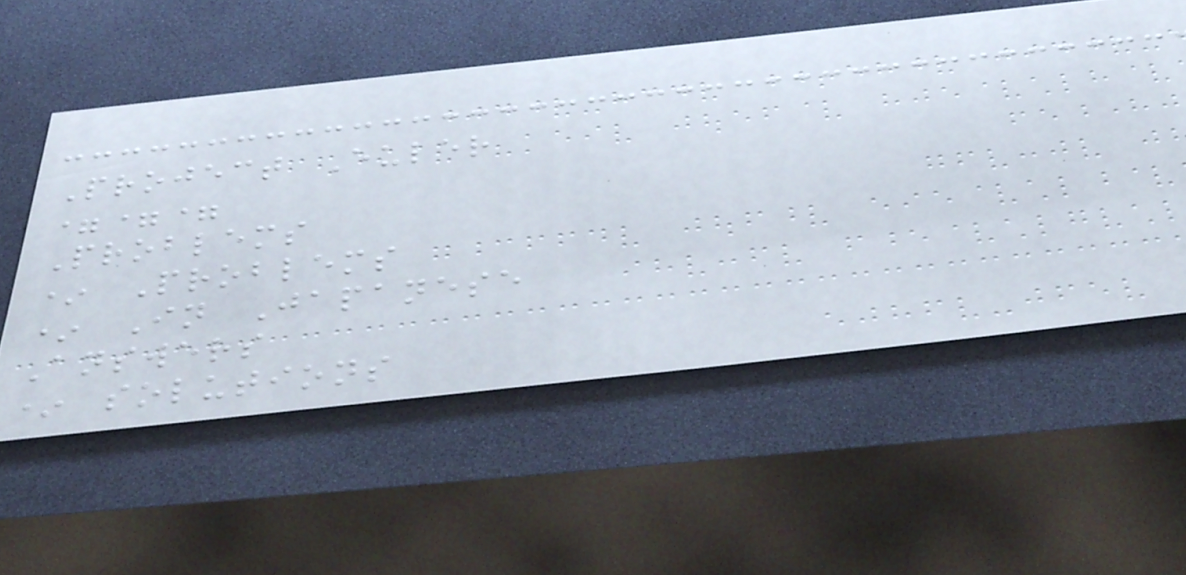Project Euler
===
Problems
* Problems
* In Japanese
Answers
* solutions
